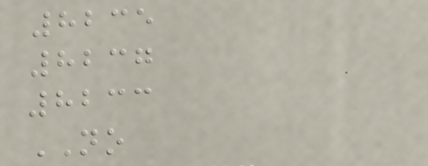8235
8237
8233
NO
